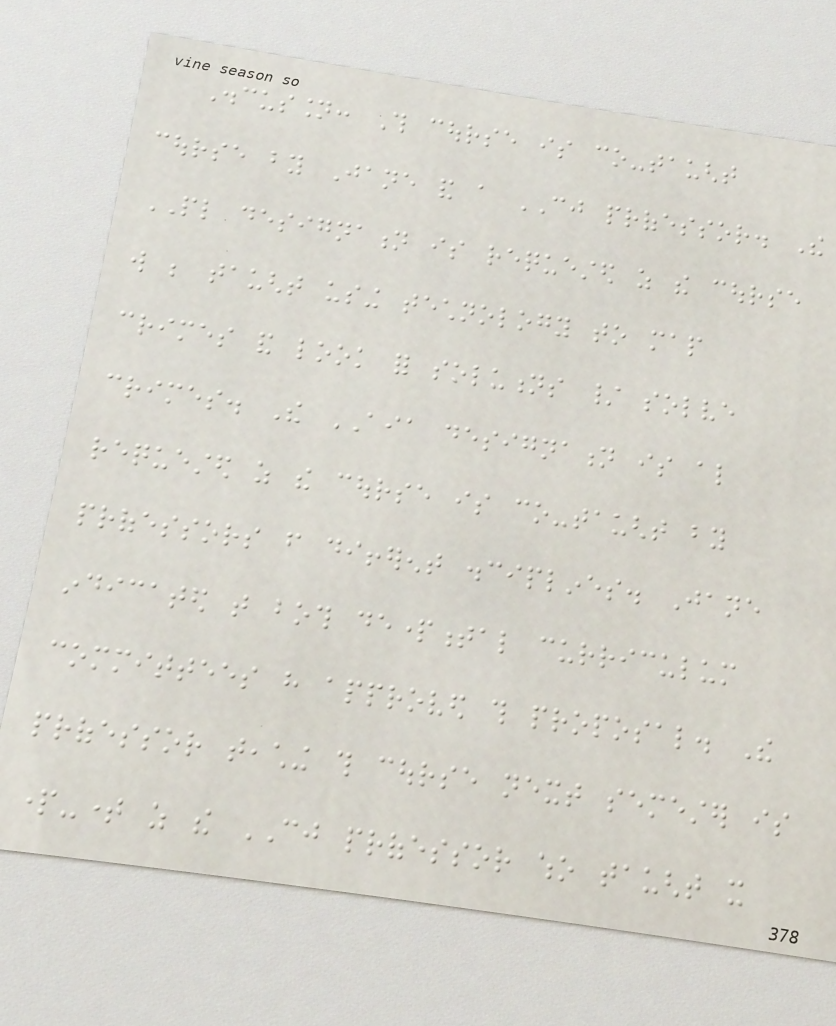Discussion: This course is co-taught
course by Jane and a CJ professor. The
PL designation is requested as the course
will be taught using technology to map
crimes and look for solutions / solve
crimes. The AIA designation is also
requested as the course is co-taught by
professors from different disciplines. Jane
indicated that both departmental curriculum
committees have approved this proposal. The
professor teaching this course next semester is
part-time as the CJ professor who taught it
